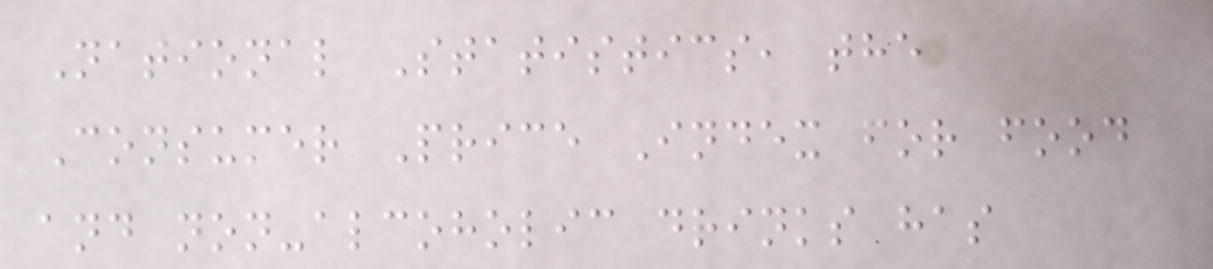National Statistics, the
Consumer Price Index for food
and non-alcoholic drinks has
